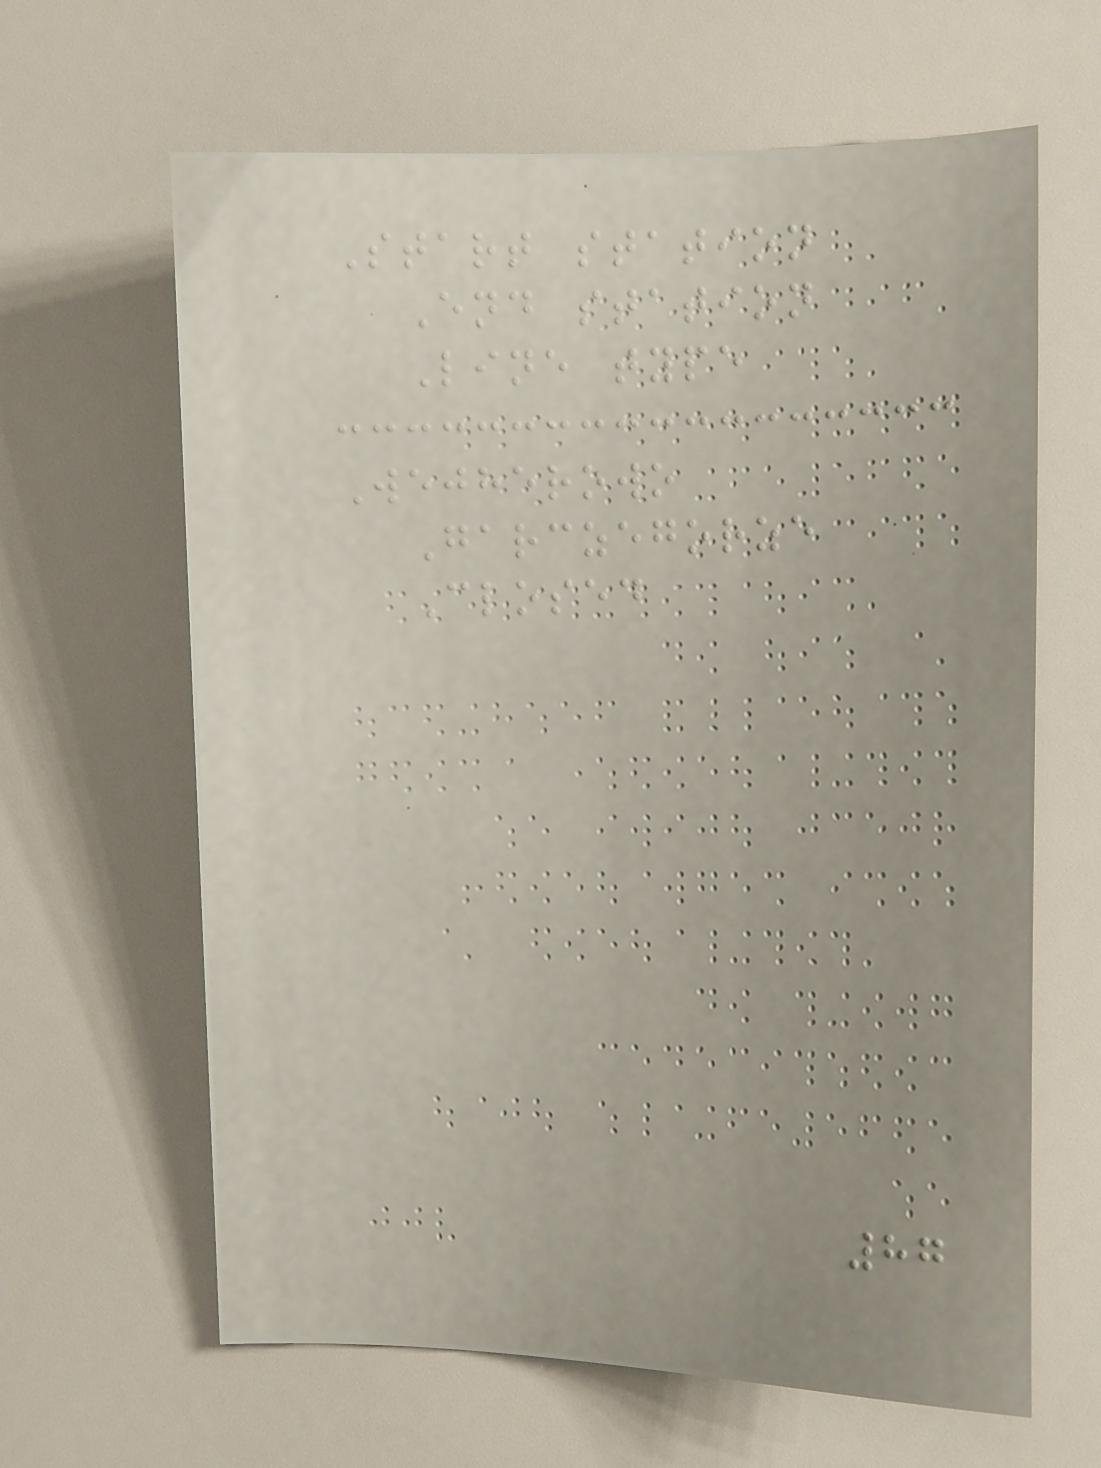Start station
End station
Line type
Wejherowo
Garczegorze
Closed
87
